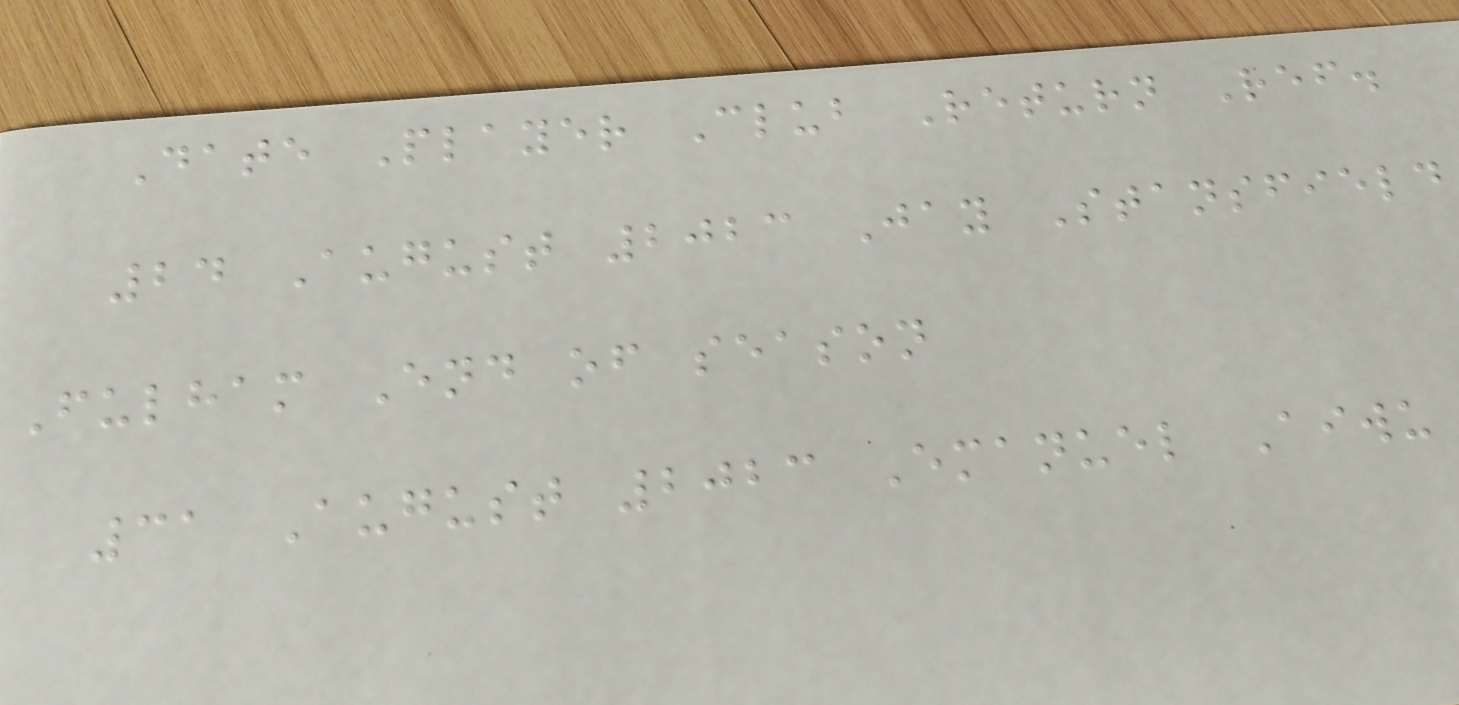Date Player Club Return Ref.
24 August 2023 Jay Stansfield
Fulham End of season
31 August 2023 Emanuel Aiwu
